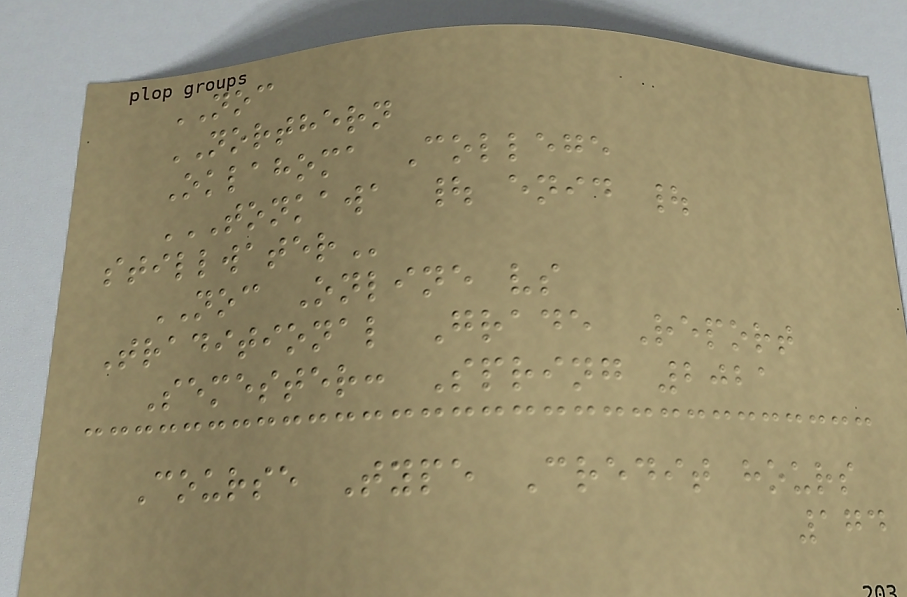NOC
NORTHERN
Oklahoma College
TONKAWA | ENID |
STILLWATER
NOC Online vs
Traditional Grade Report
Semester: Spring 2021
Course Type Credit hours
174
